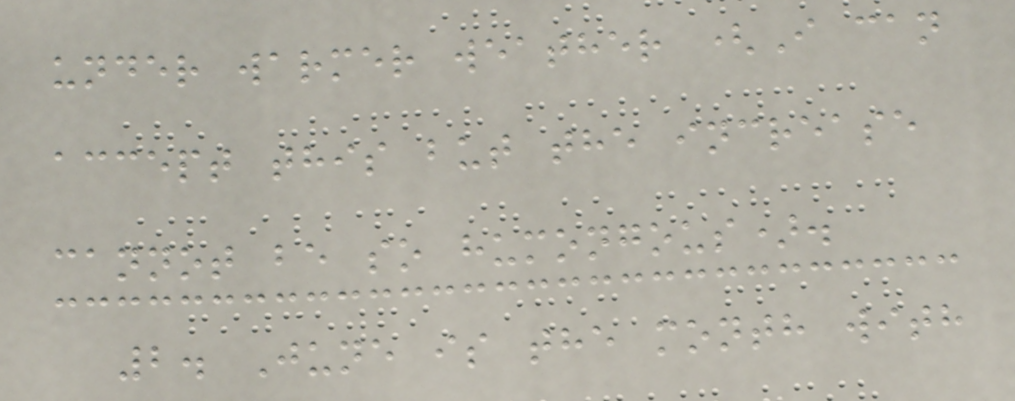under warmer weather (I can
accept this but the increase
cannot be so humongous).
2. June is the month with
